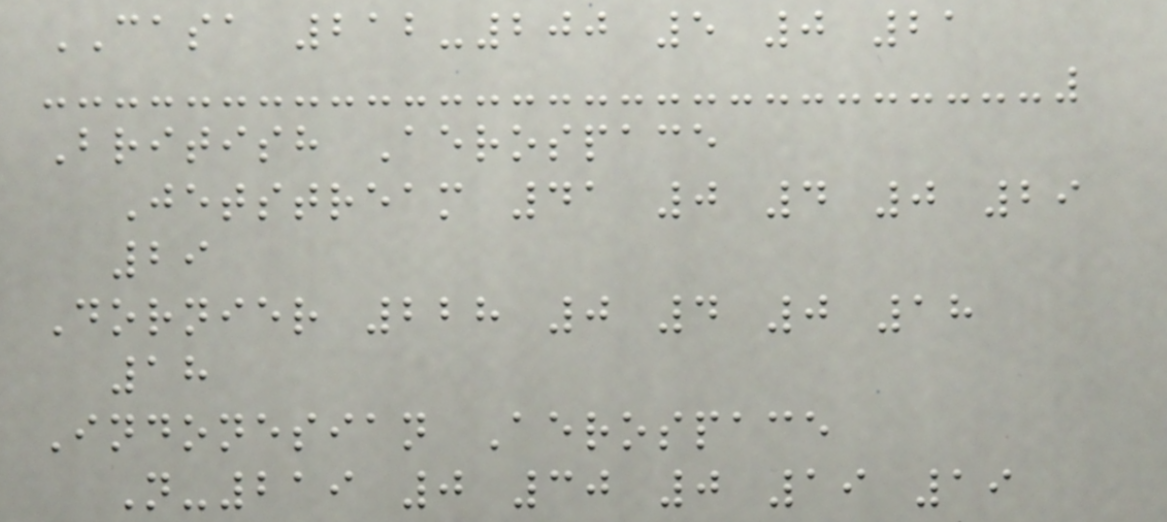CASA 212-200 5 0 21
British Aerospace
Jetstream 41 0 4 0 29
29
Dornier 228 0 4 0 18
18
Indonesian Aerospace
N-219 0 30 0 19 19
